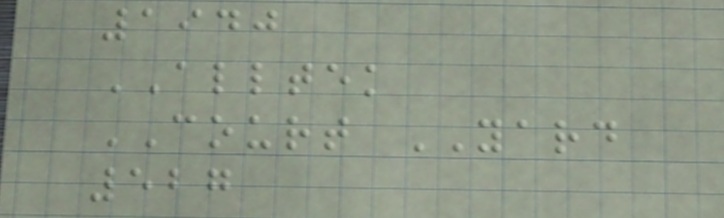1940
ALLTEK
COURT YARD
527
